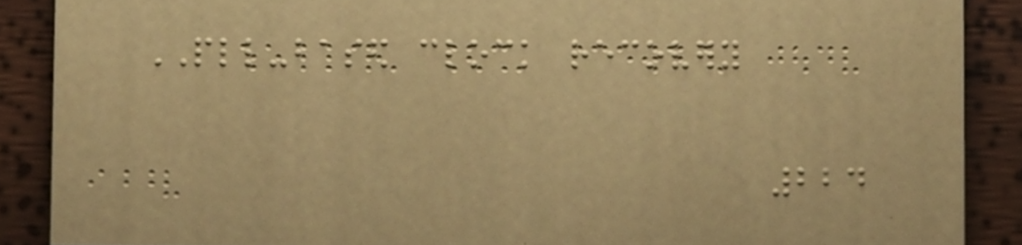PLL-based clock recovery
224
